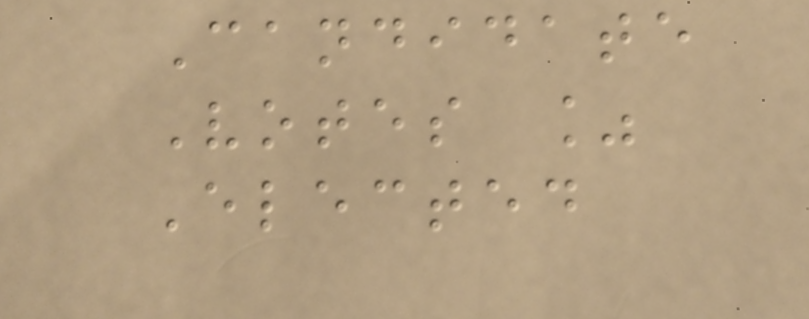Candidate
Votes %
Elected
